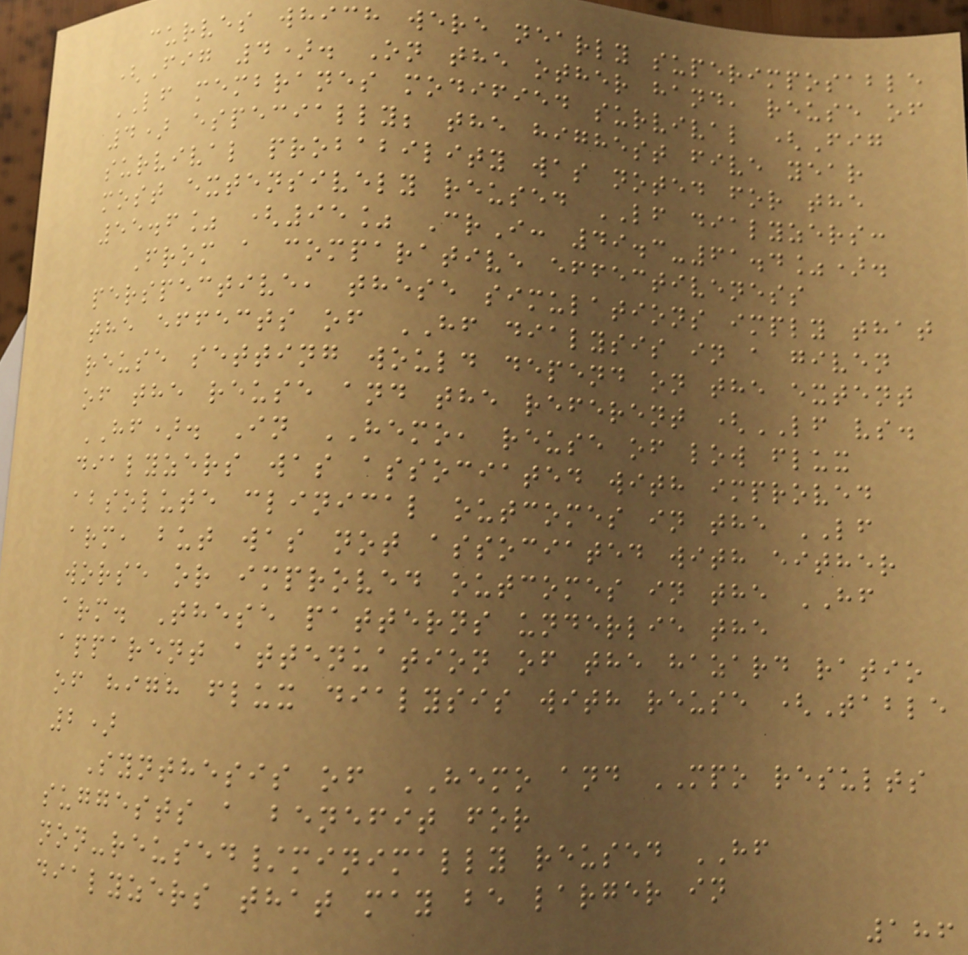curves which were nearly superimposable
(Fig 4). On the other hand, reuse of
LF membranes modified survival (Fig
4) especially; the highest five year
survival probability was noted for the
most extensively reused LF dialyzers:
55.6% (95% CrI: 49.3-61.4%).
From a comparative effectiveness
perspective, these simulations imply that
the effects of HF dialysis in a given
reuse setting would depend on the extent
of the reuse and the referent (LF vs.
HF). In HEMO, reuse of low flux
dialyzers was associated with improved
absolute clinical outcomes in the LF
arm, but was not associated with either
worse or improved outcomes in the HF
arm. These patterns underlie the
apparent attenuation of the hazard ratio
of high flux dialysis with reuse (Table
2)
Synthesis of HEMO and MPO results
suggests a benefit for
non-reused/minimally reused HF
dialyzers that may be larger in
186
